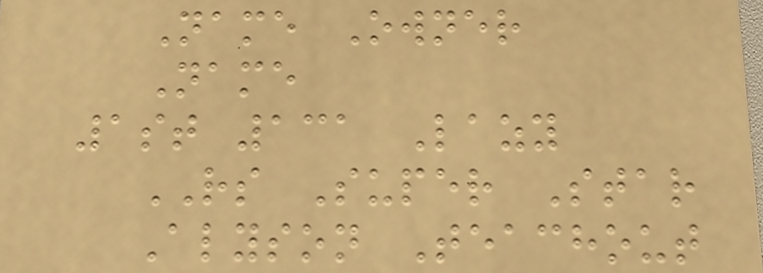Name Owner
Name
1st 131 Lazy
RS Super Star
Alyson Teachout
